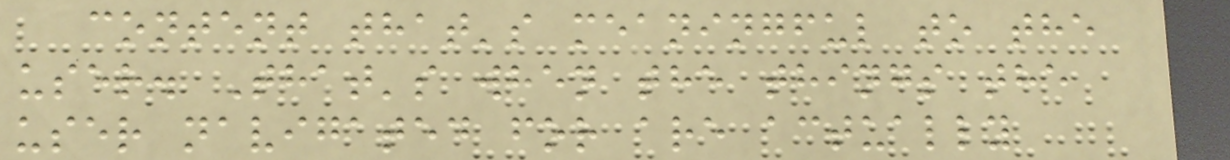content that's meaningful to the
user. That's when the things the
user navigated for are actually
